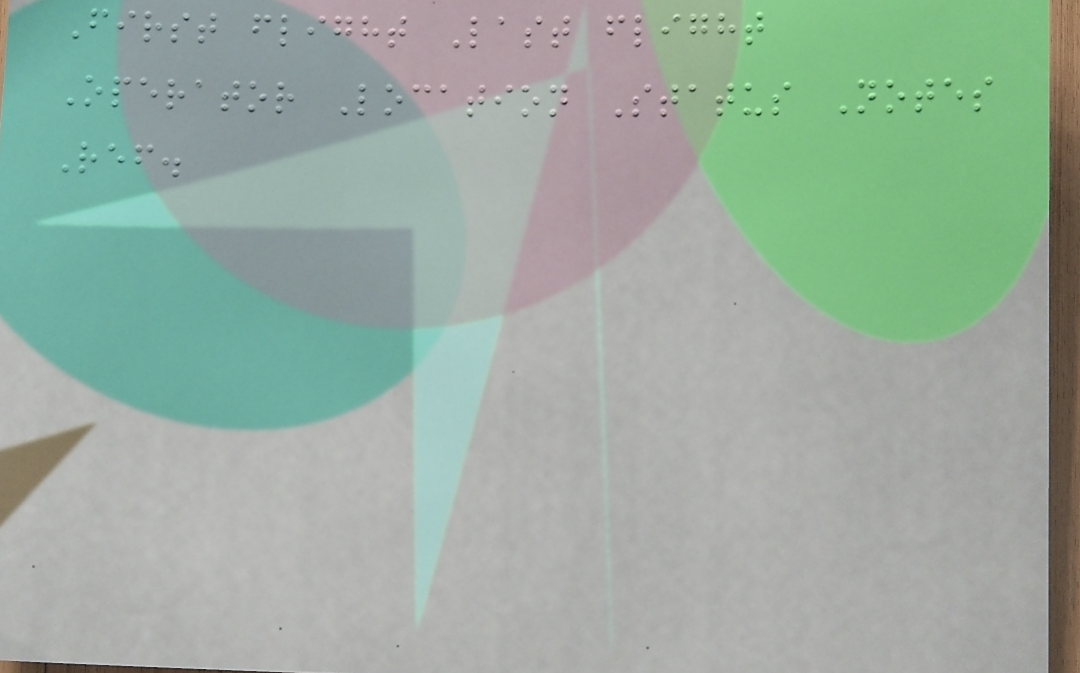First flight Last flight
Operator Location Status Notes
Ref.
